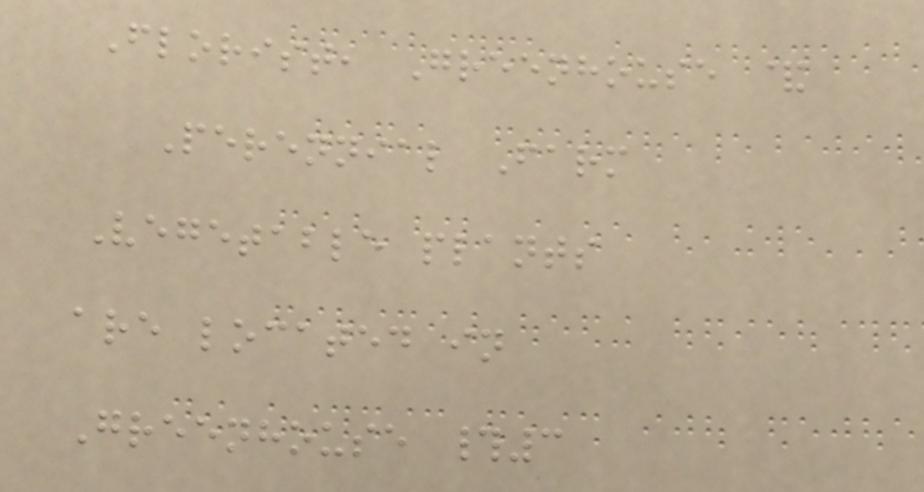Florist, Greenhouse &
Perennial Farm
Vegetable plants
are located in
Greenhouse #3
